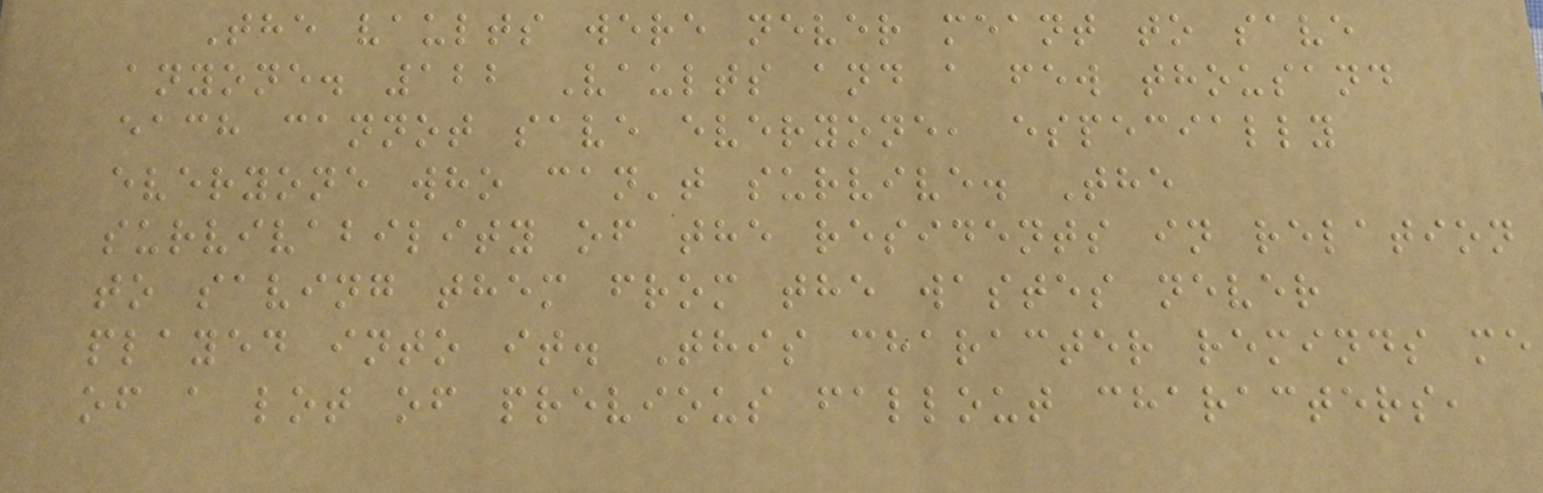The vaults were never meant to save
anyone. 122 Vaults and a few thousand
each cannot save everyone, especially
everyone who can't survive. The
survivability of the residents in relation
to saving them from the wastes never
played into it. This character reminds me
of a lot of previous fallout characters,
